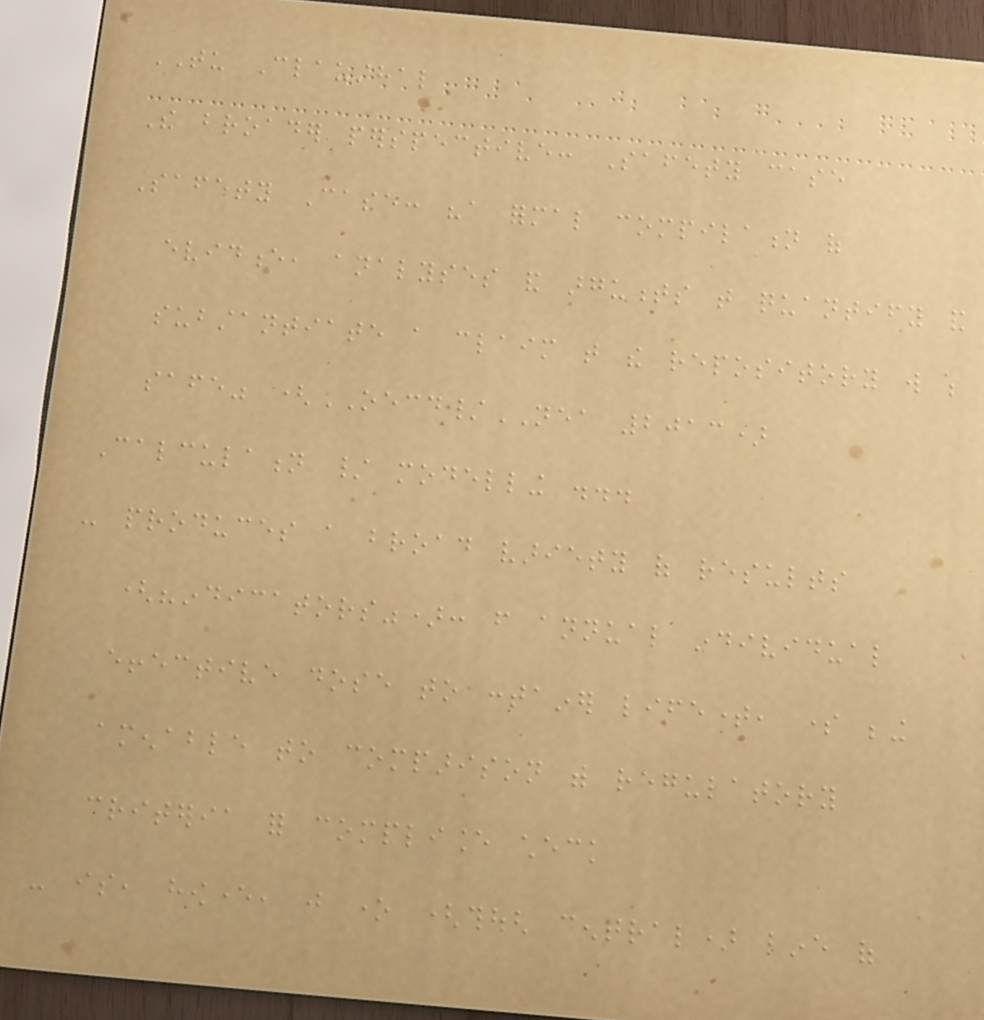TU Clausthal
The broader perspective: Safety case
Safety Case: "a formal compilation of
evidence, analyses and arguments that quantify and
substantiate a claim that the repository will be
safe" (OECD/NEA 2013)
Calculation / modelling ...
- produces a broad variety of results
("indicators"): from annual individual
effective dose to container lifetime, some being
amenable to comparison with regulatory
criteria for compliance check
- is, however, just one (though central) line of
